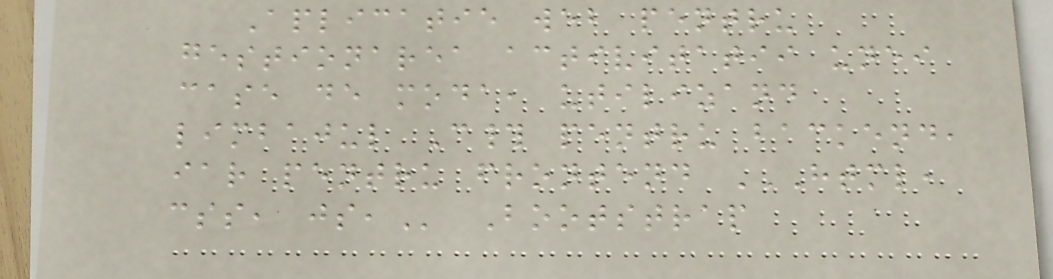Aplicatie web pentru
gestionarea activitatii unei
case de moda, utilizand
limbajul C# pentru backend,
iar pentru frontend HTML,
CSS, JS, Bootstrap
